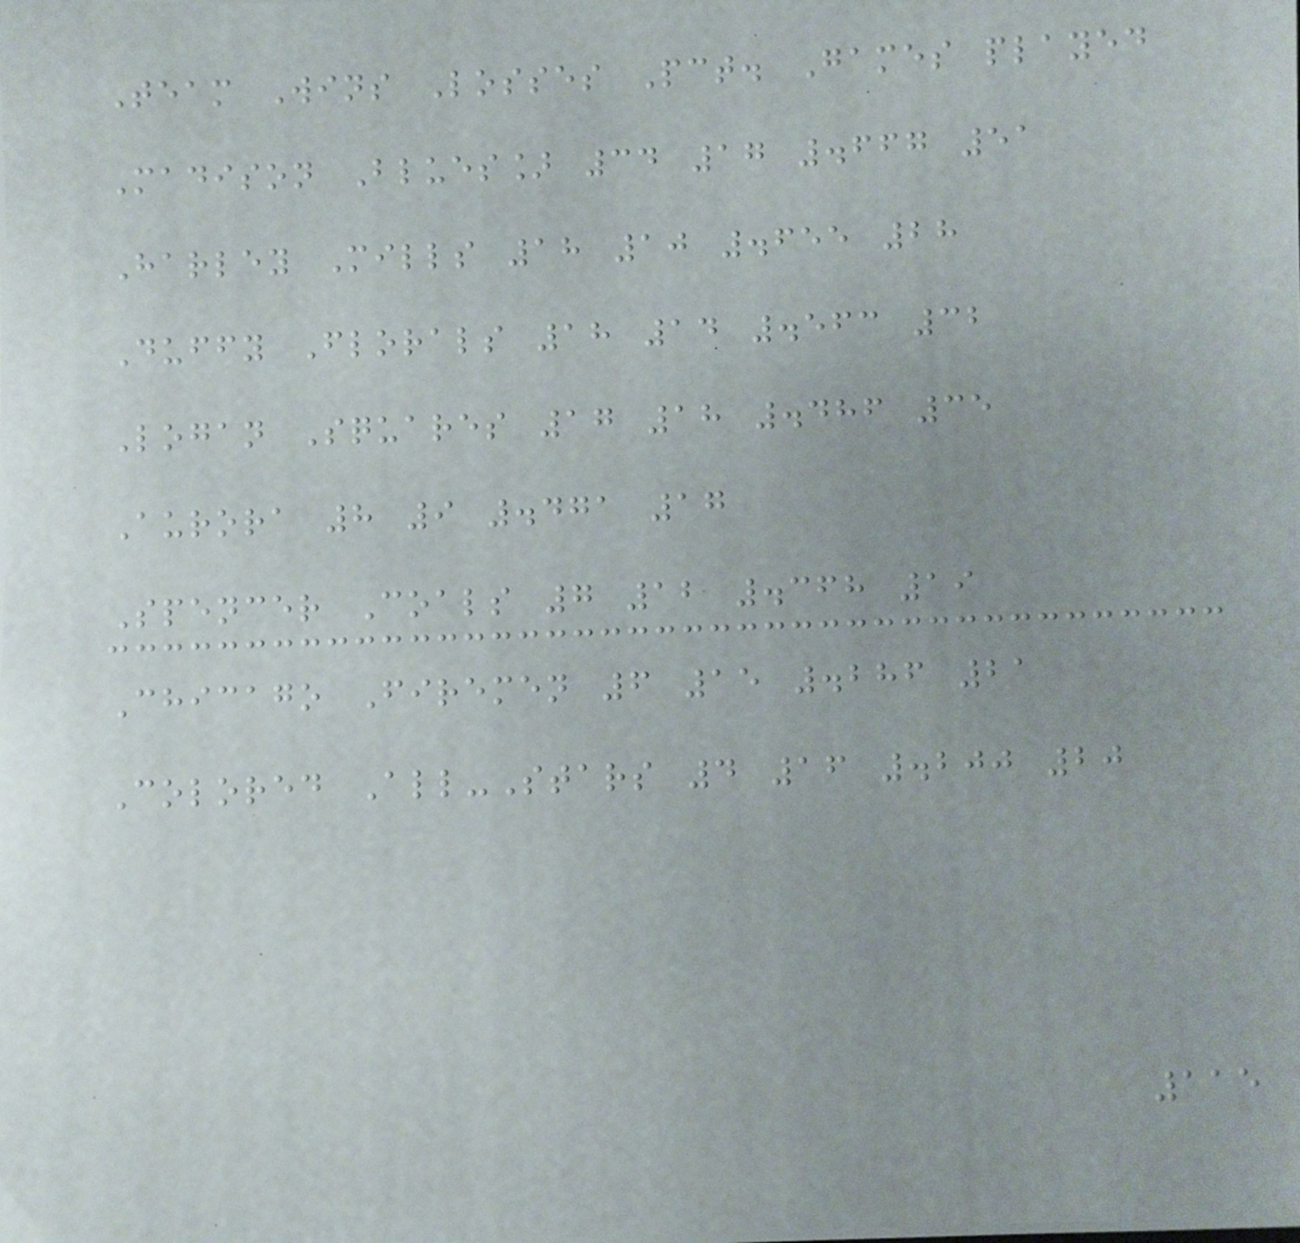Team Wins Losses Pct. Games played
Madison Blues] 34 17 .667 51
Harley Mills 18 10 .655 28
Duffy Florals 18 14 .563 32
Logan Squares 17 18 .486 35
Aurora 8 9 .471 17
Spencer Coals 7 12 .368 19
Chicago Firemen 6 15 .286 21
Colored All-Stars 4 16 .200 20
115
